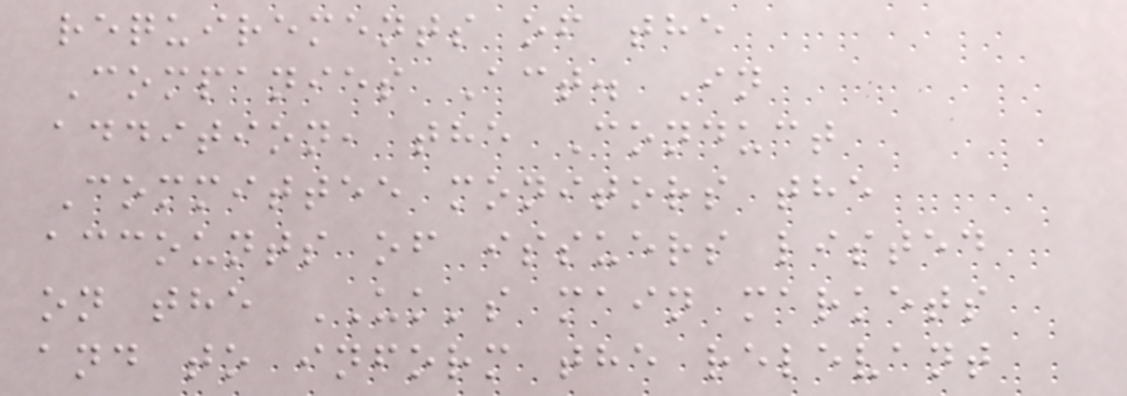requirements of the
Companies Act. In
addition, the Conduct
Committee monitors the
accounts of issuers listed
on the UK's main markets
and to inform the relevant
